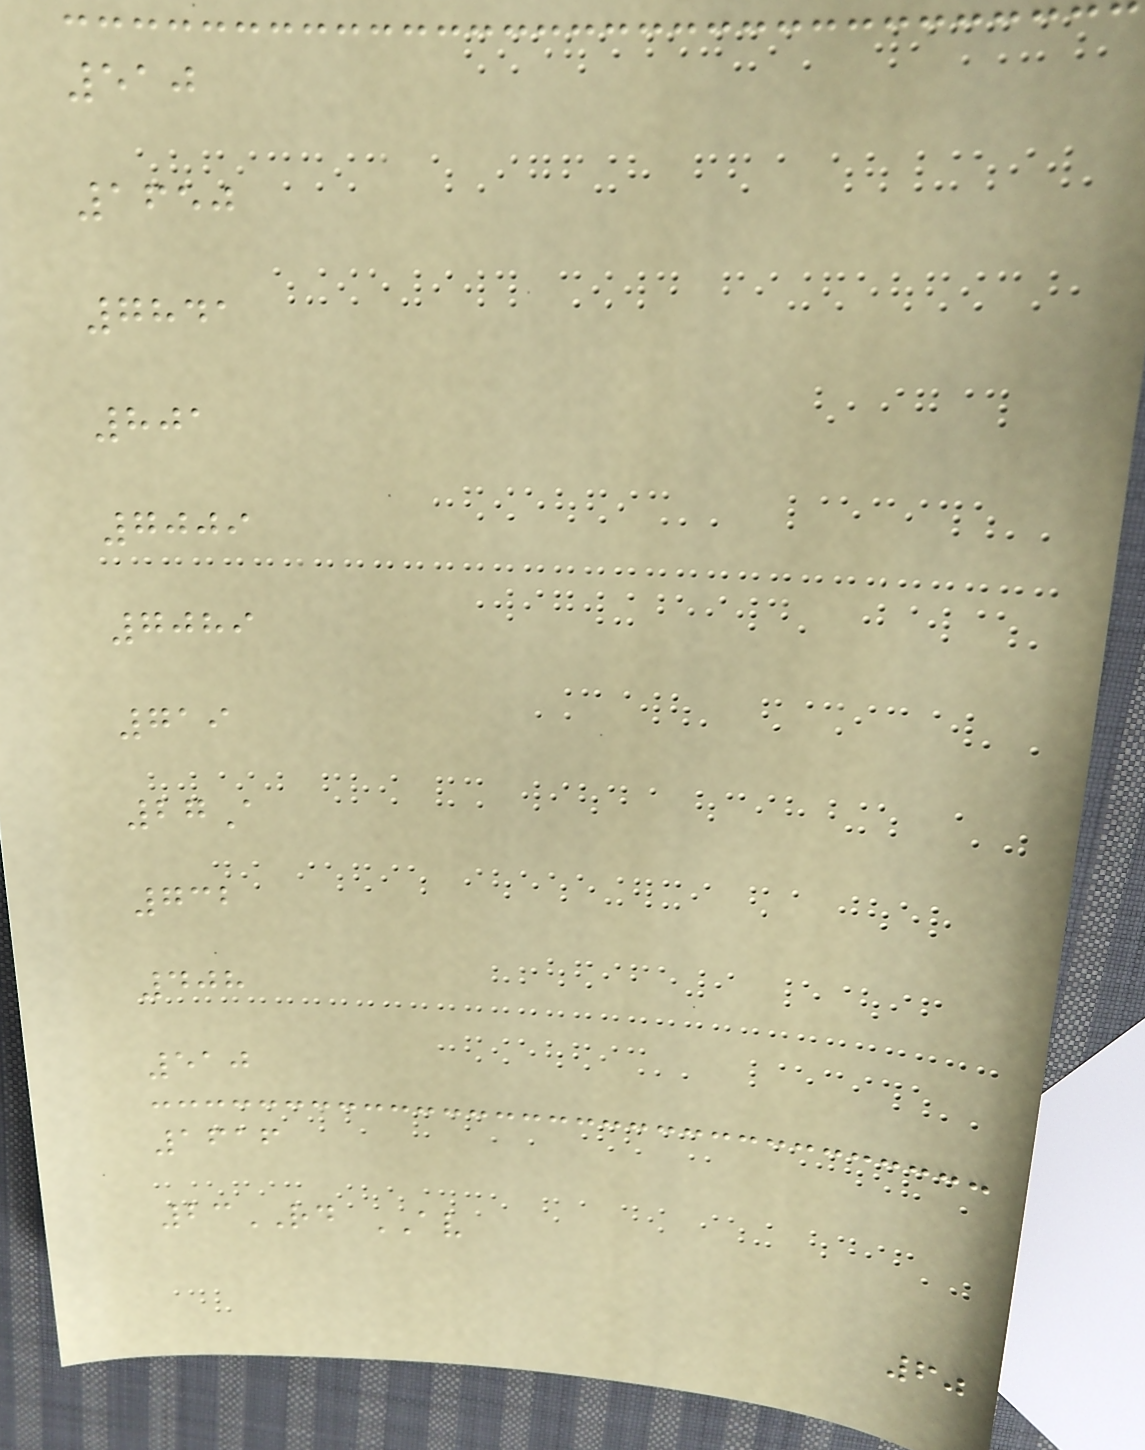510
1650
7841
801
7009
7089
719
27A
732
408
510
1616
23RD AV
60
